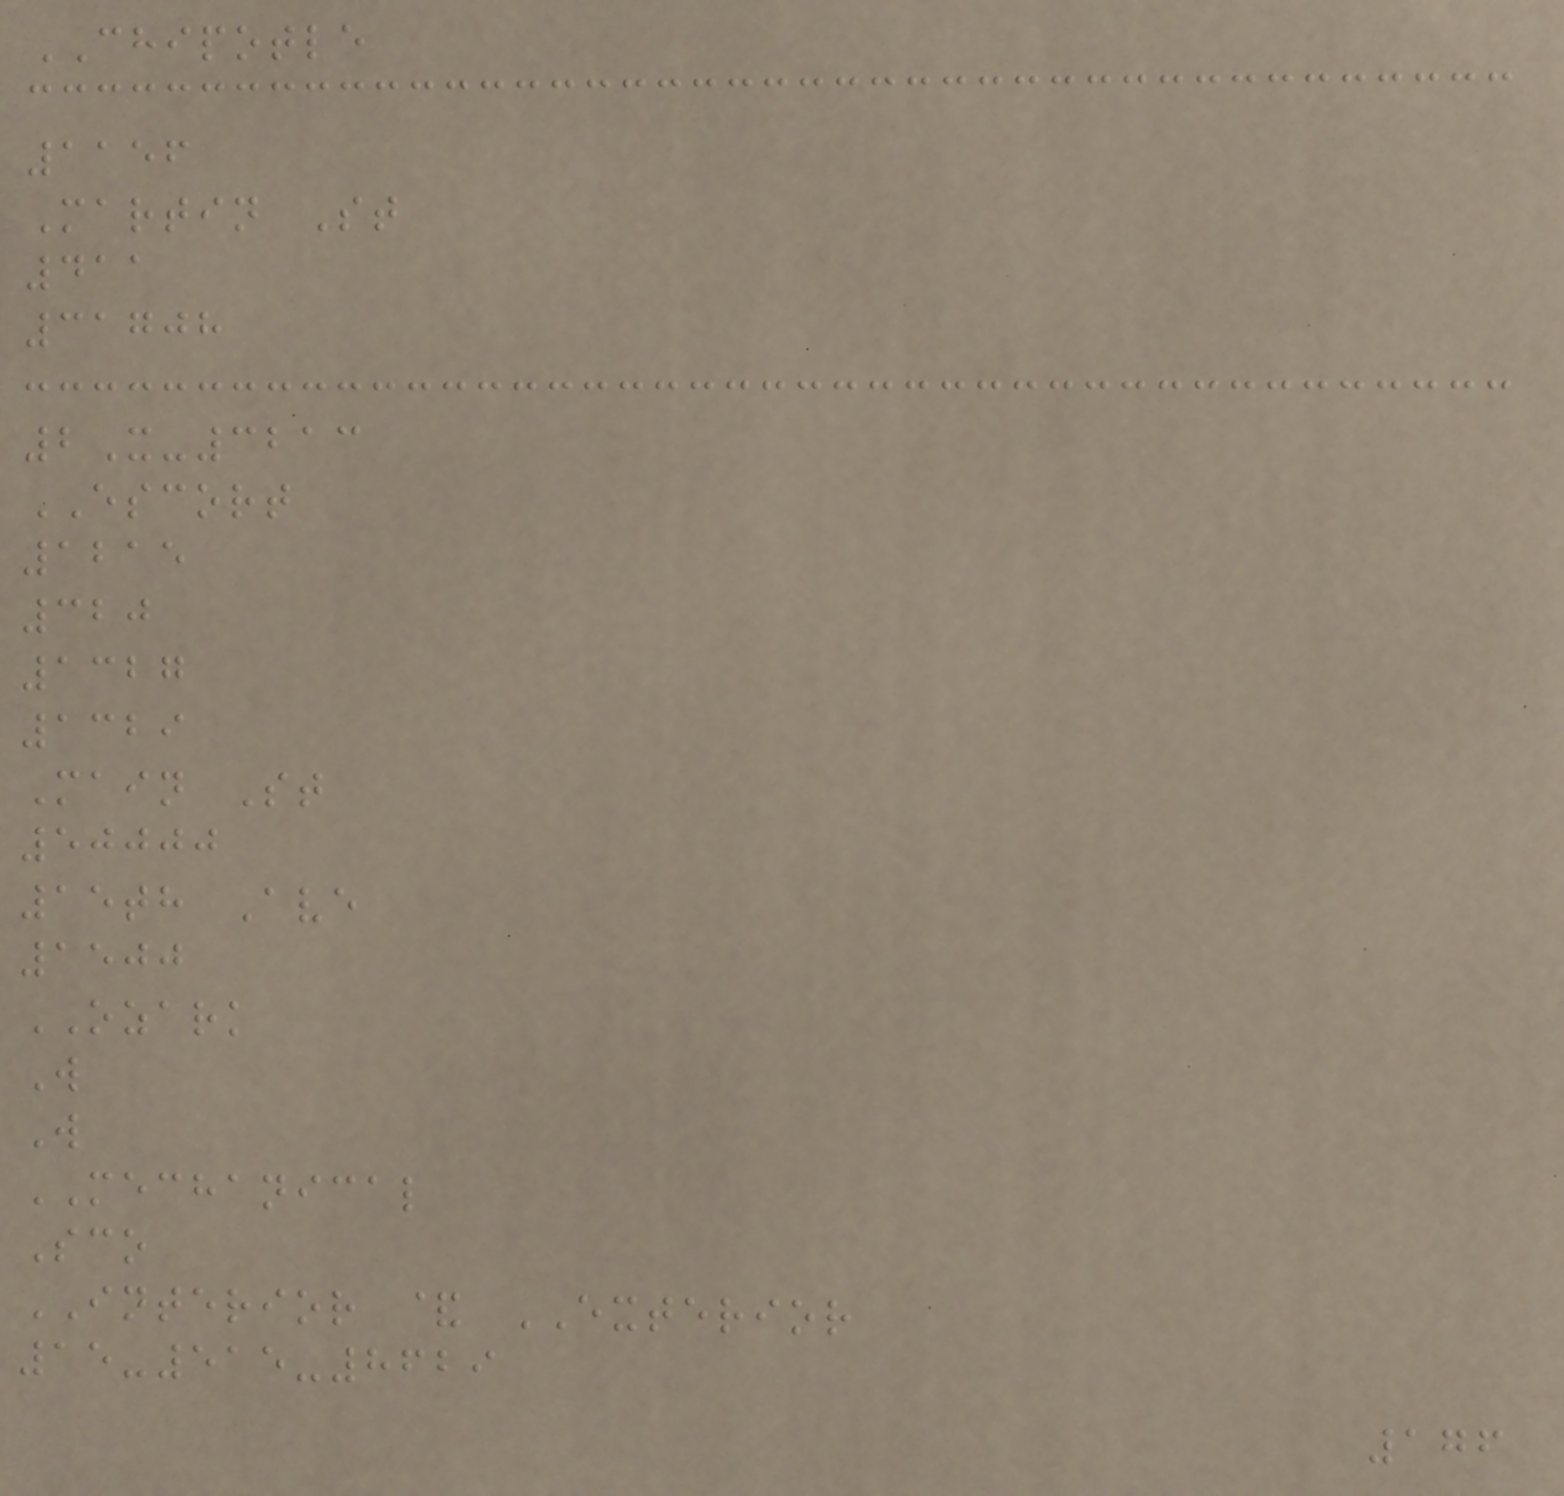CHIPOTLE
1156
Martin St
411
31708
2X-3213
ESCORT
1215
320
1327
1329
Main St
50000
15th Ave
1500
OZARK
W
W
MECHANICAL
Sco
INTERIOR & EXTERIOR
15-515-8629
176
